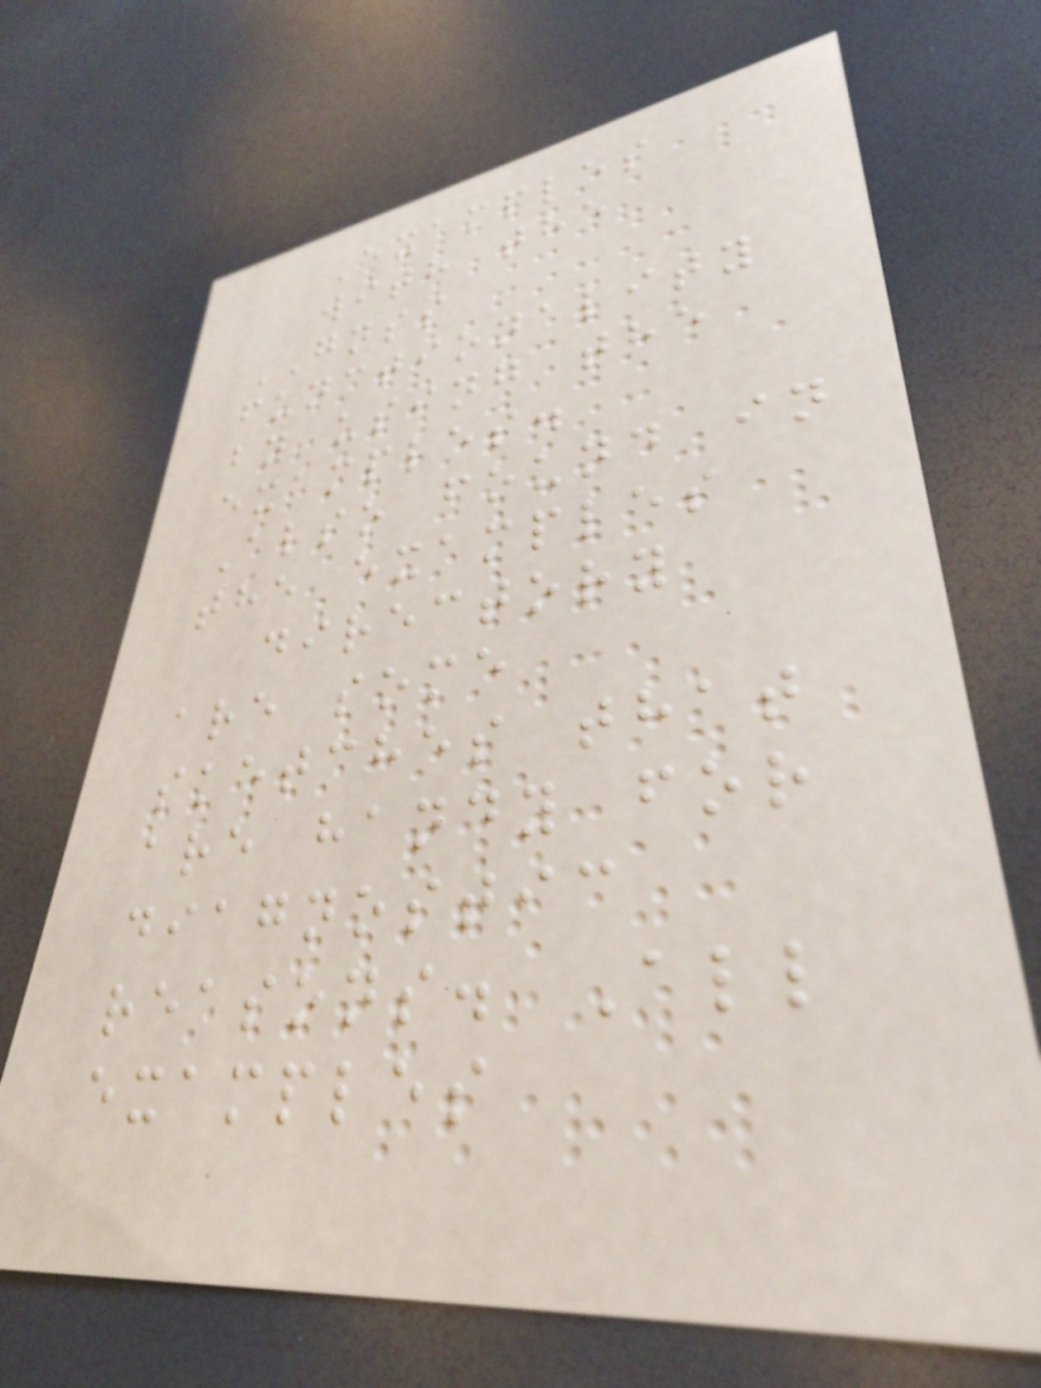Examples
with the
GNSS
functionality
by using the
examples.
Also found in
the examples
directory
are some
sketches that
are handy for
diagnostic
reasons. All
examples
